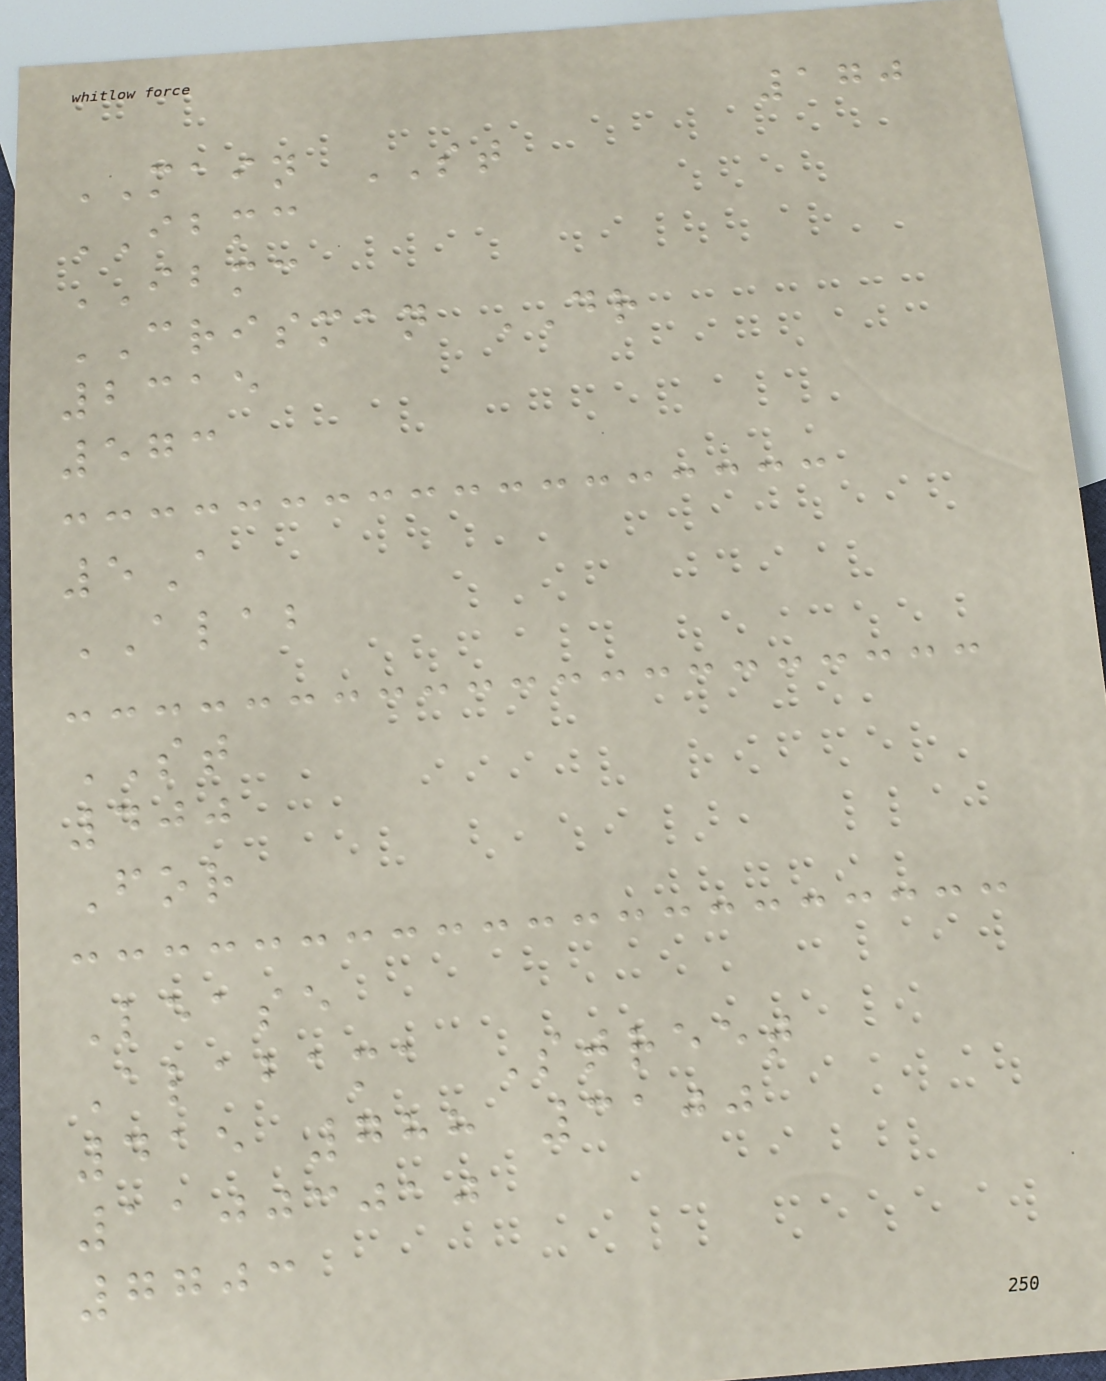170
MAIN ST
IBMC
IBMC
CRISMAN DR
2315
573
5A
ALAB
ST
400
For
Lease
Alabama Street
415 788 3100
11003010
7703
